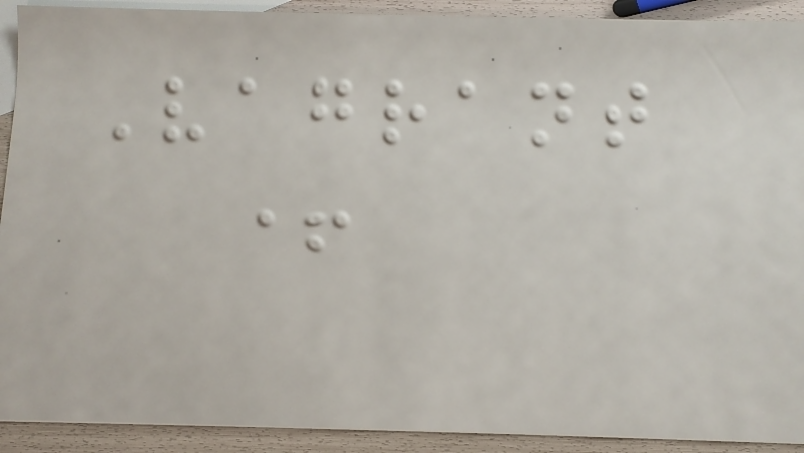Vagrant
+
